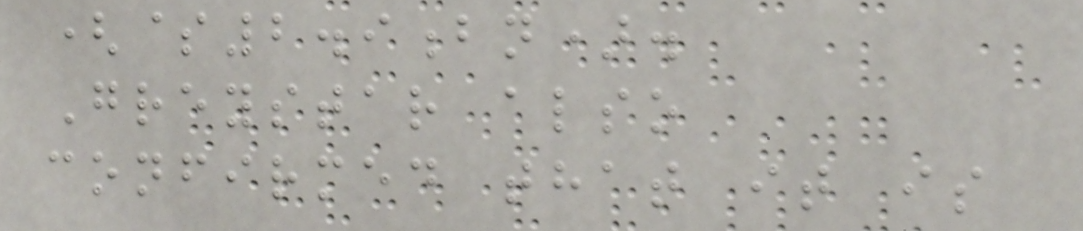($2.9bn).
Greystar also
confirmed that it is
